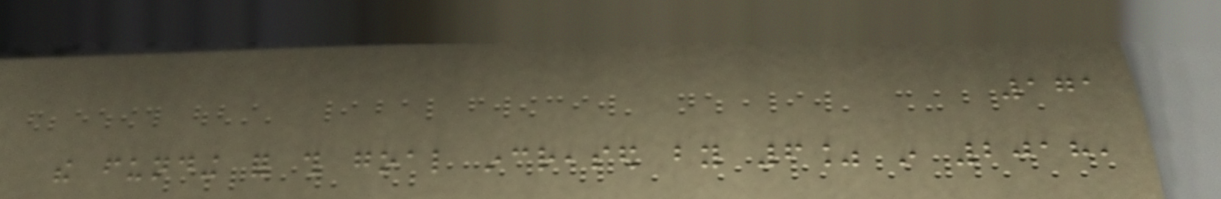171
the funding for this goal increased by 6% in 2018,
